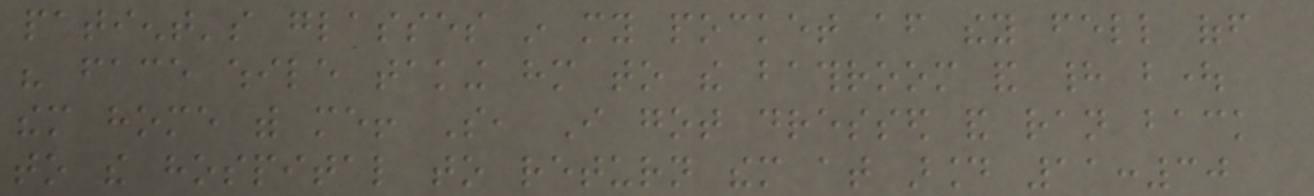patient's glasses in my pocket after they fell off
his face while taking him to the bathroom and had bought
them home with me! So, I got dressed and ran back
to the hospital to return them at around 11:30
